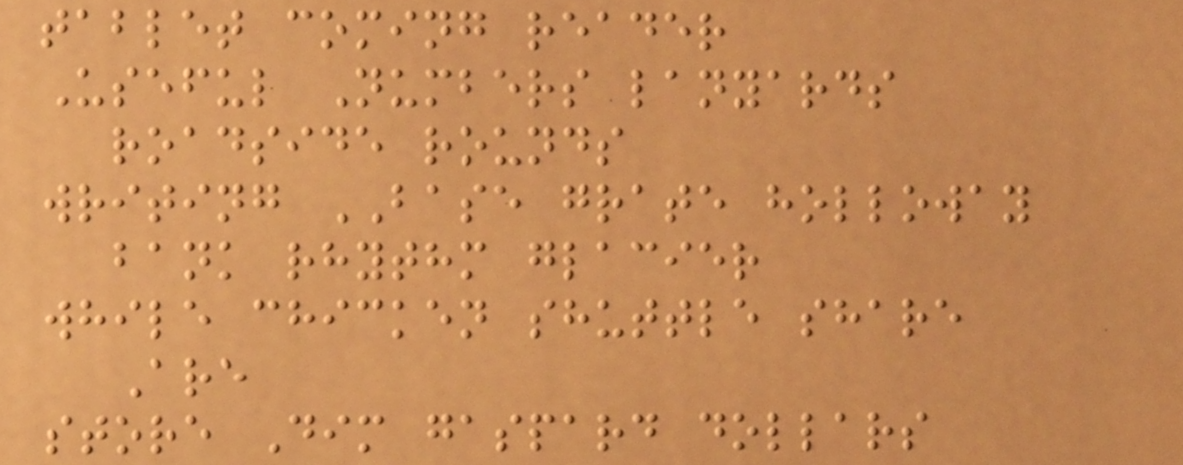tablet coming reader
Useful Numbers lanyards
roadside rounds
writing BASE grate holloway
bank rhythm glacier
while chicken shuttle share
Are
store Dim gaspard dollars
